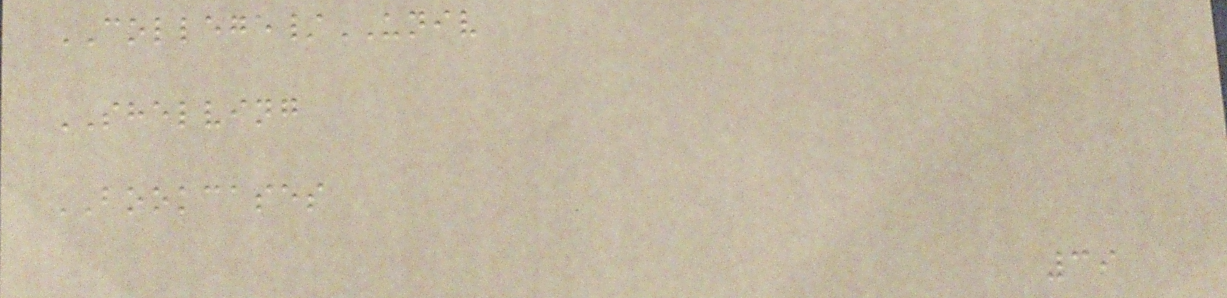COLLEGE/UNIV
SHELVING
BOOKCASES
39
